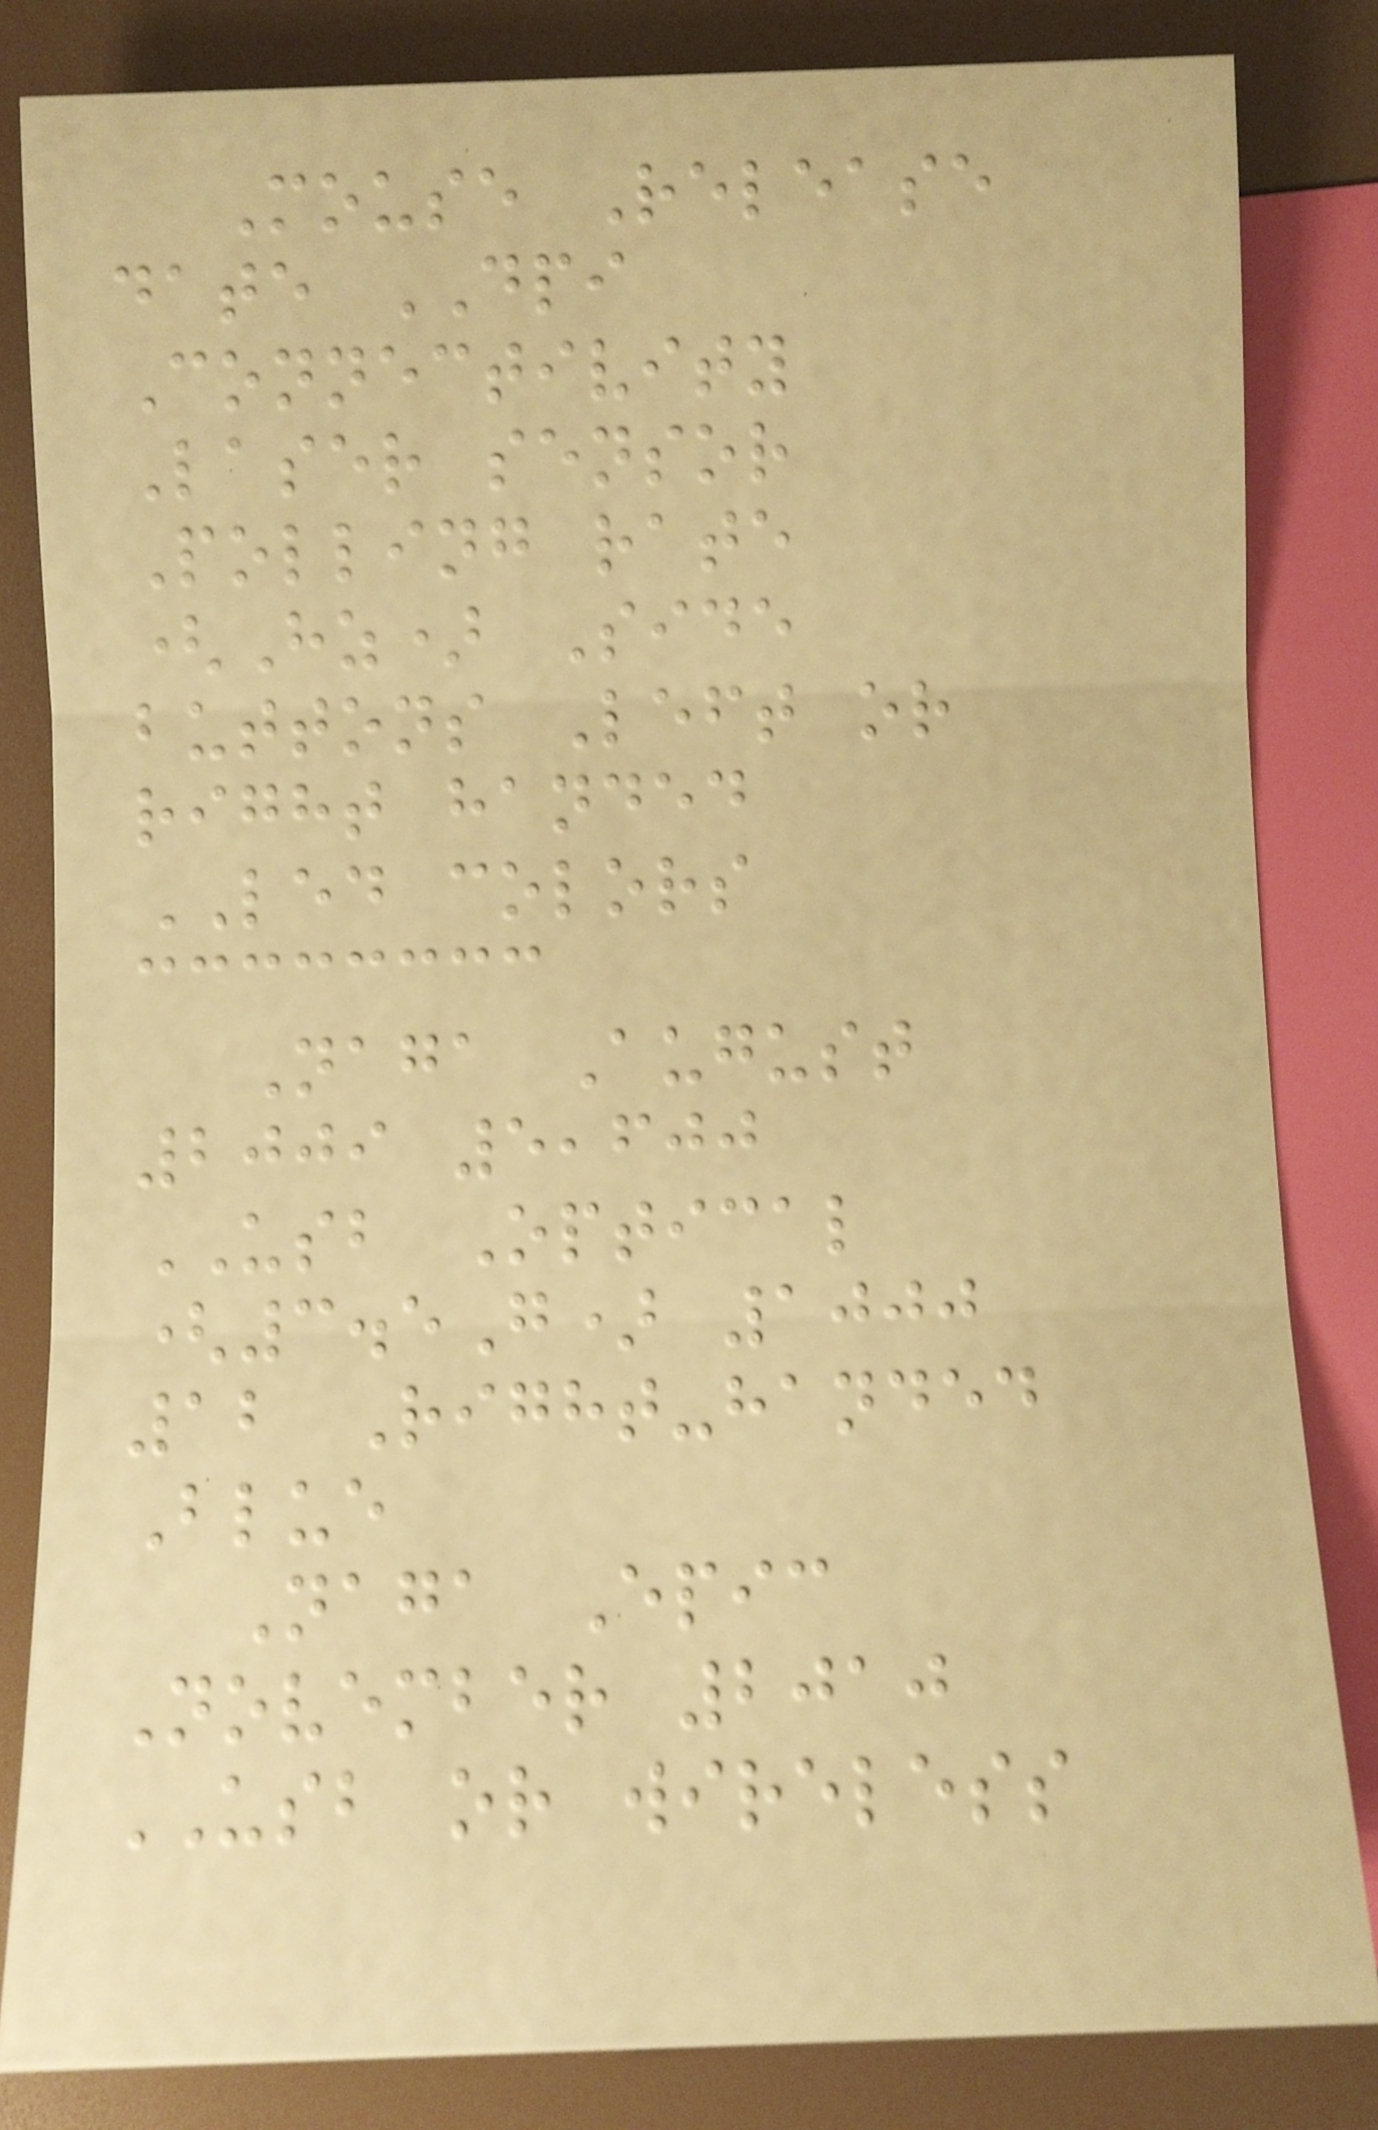Mouse Release
date DPI
Connectivity
Laser sensor
Polling rate
(Hz) Side
buttons Left or
right handed
LED colors
Naga August
2009 5,600
USB Optical
(3.5G) 1000
12 Right-handed
Blue
Naga Epic
November 2010
USB or wireless
